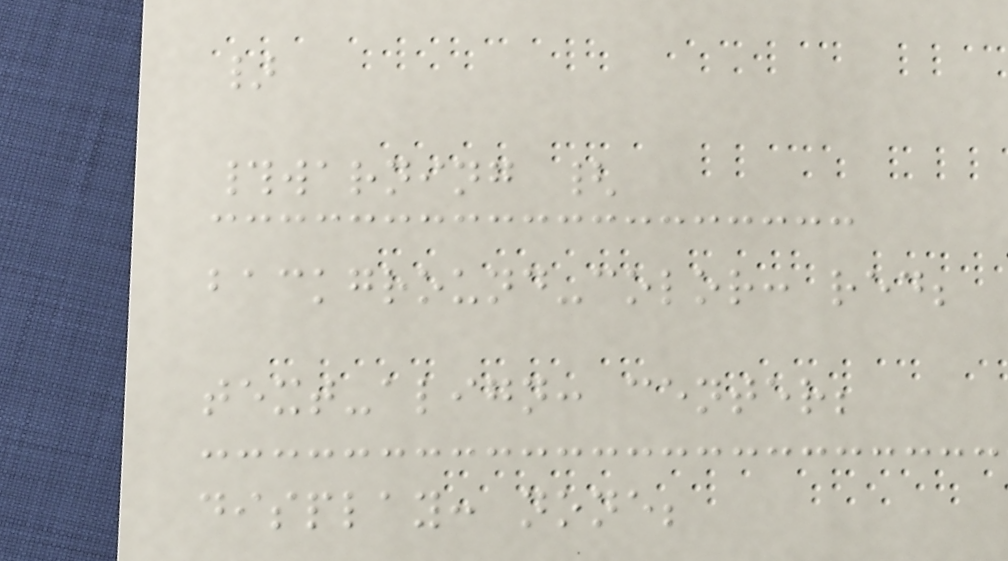}
#warning {
background-color: red;
text-align: center;
display: none;
